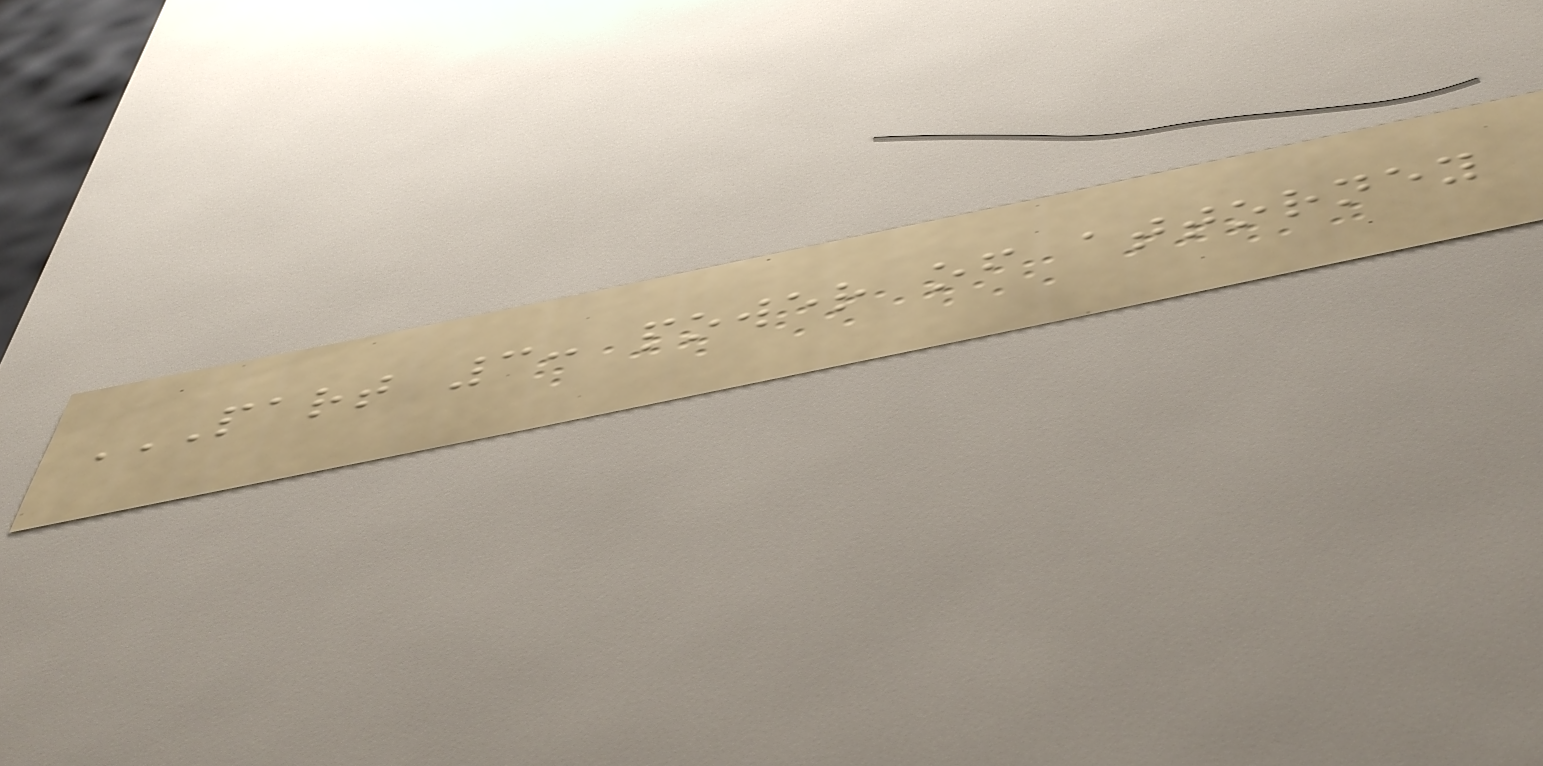PART 3: POWER OF ATTORNEY
